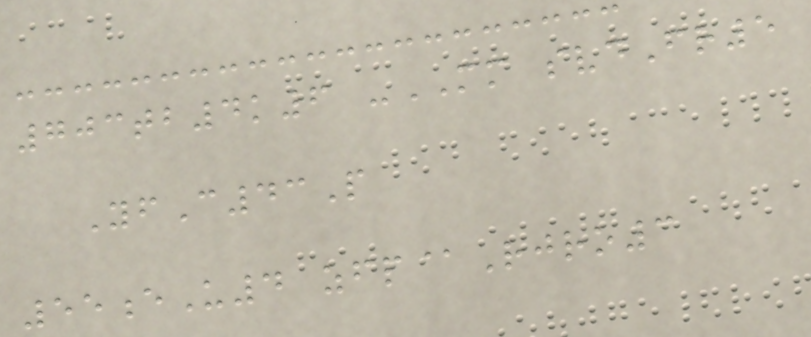703tb4k6 -MM svdFr5
YfC43P
55eU4 zfp@Rjro3
